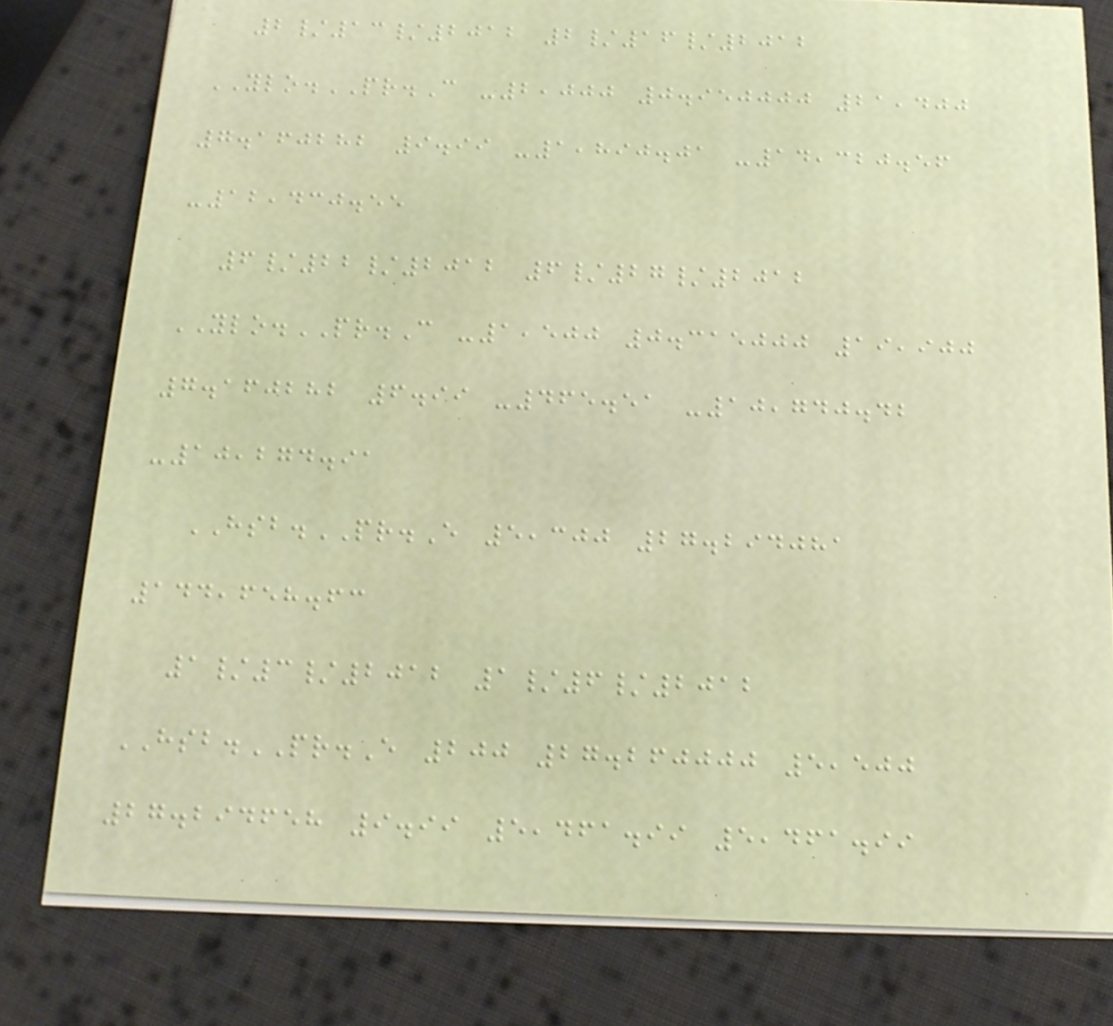2/13/2012 2/16/2012
YLO.PR.C -2,000 0.950000 21,400
7.160282 9.99 -1,890.01 -14,320.56
-12,430.55
6/22/2012 6/27/2012
YLO.PR.C -1,500 0.315000 19,900
7.160282 6.99 -465.51 -10,740.42
-10,274.91
HSB.PR.E 5,300 27.294081
144,658.63
1/3/2012 1/6/2012
HSB.PR.E 200 27.260000 5,500
27.294658 9.99 5,461.99 5,461.99
